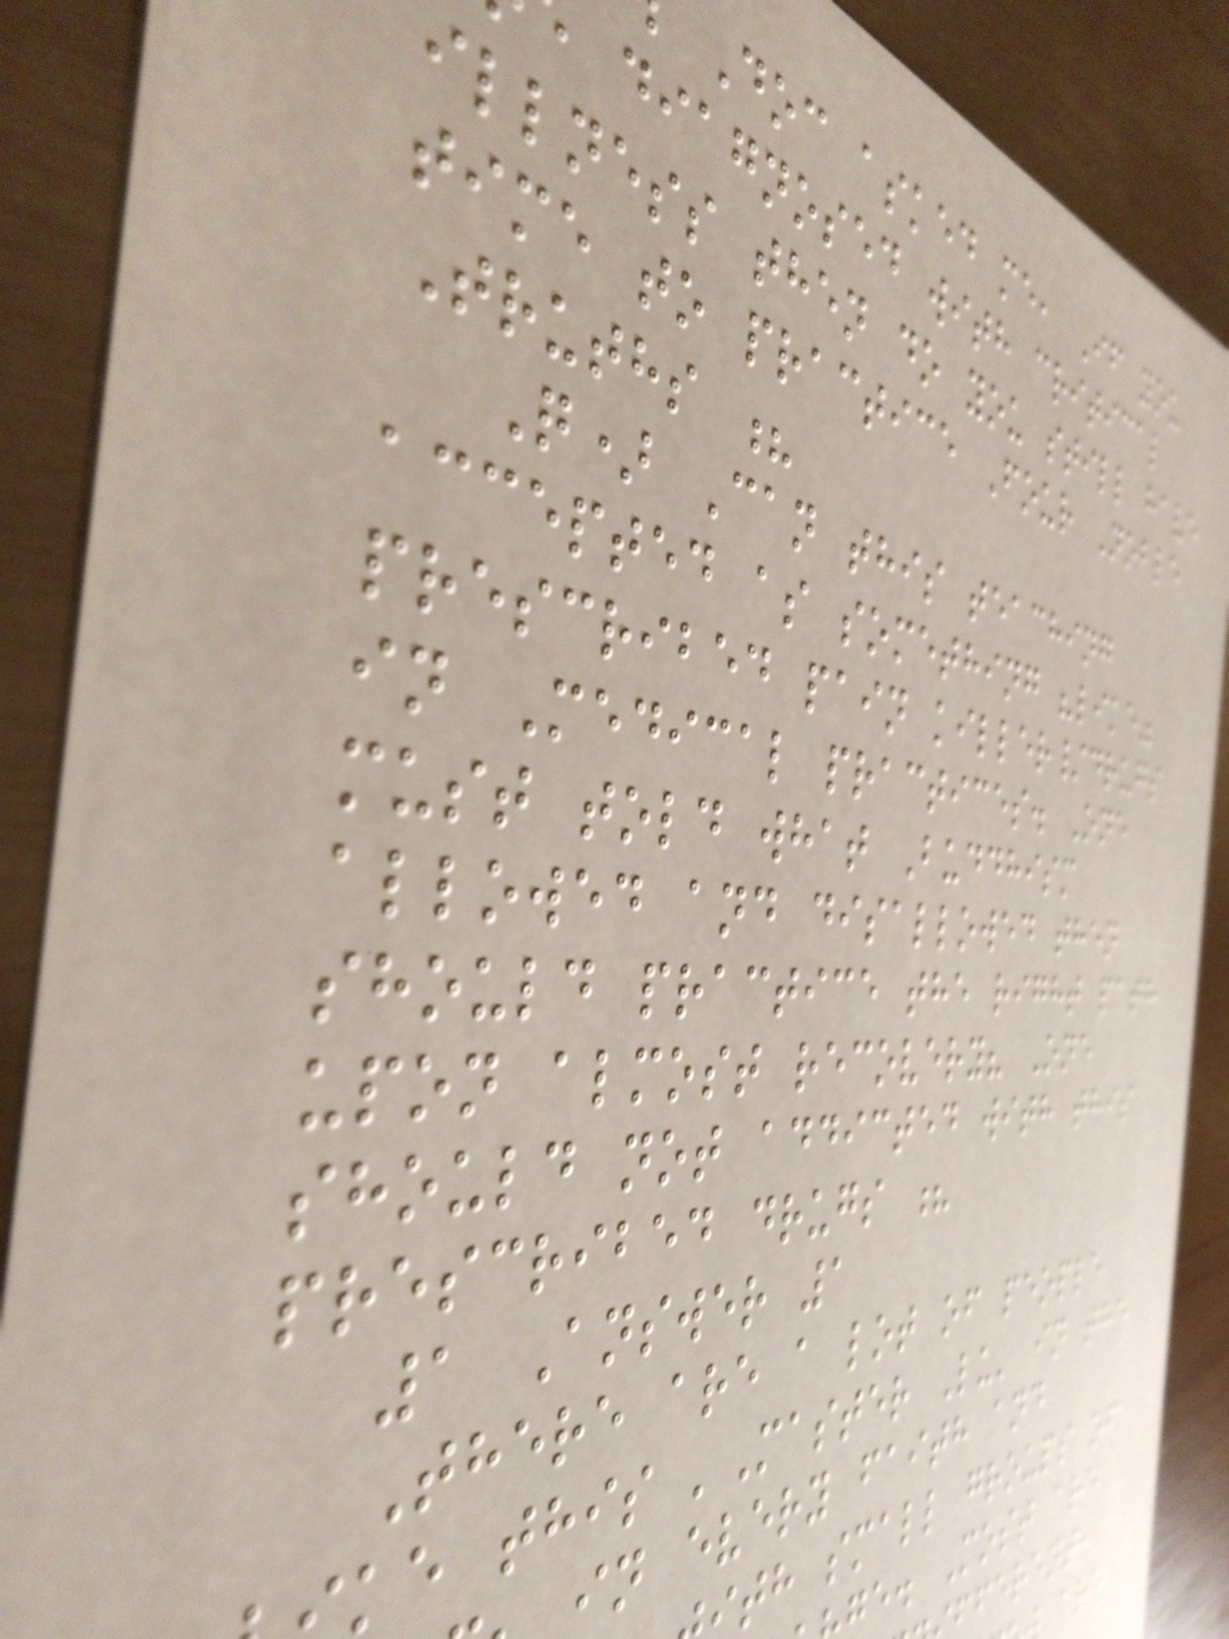Doc asked me, If you
diagnosed with critical
illness then do you still have
time to practice Four Noble
Truths ?
Q) Can this teaching
accepted as something "like"
prescribed pain killer/drugs
in Medical practices. One
must told what Buddhism
allowed and disallowed then
should practice the right path
upon almost recovery? One
should not addicted with this
prescribed drugs ?
1 Answer 1
There are a lot of people
ke this 'Master Lu' in the
in every faith and
th small groups of
e. Most are
